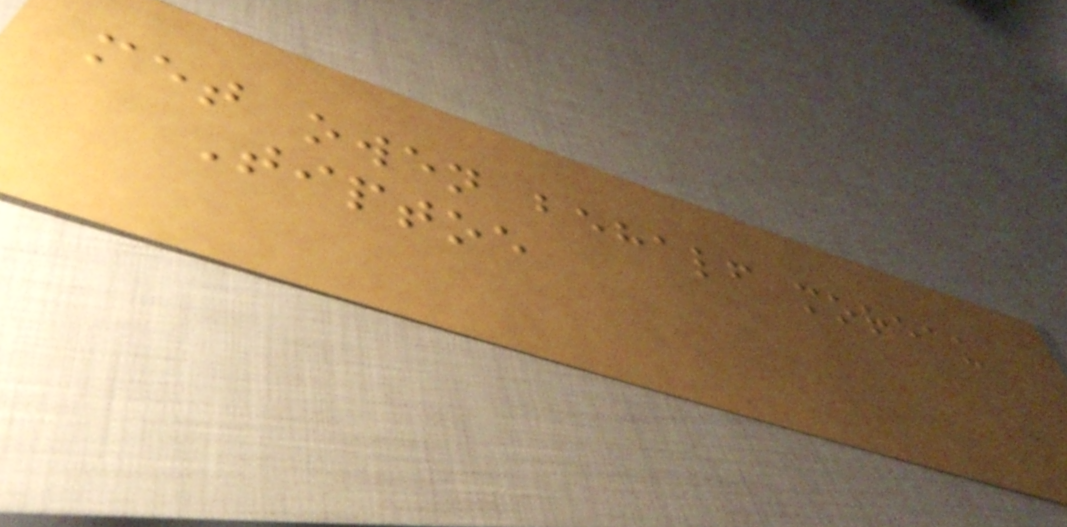met owen behalf moreau
Tiptoe
